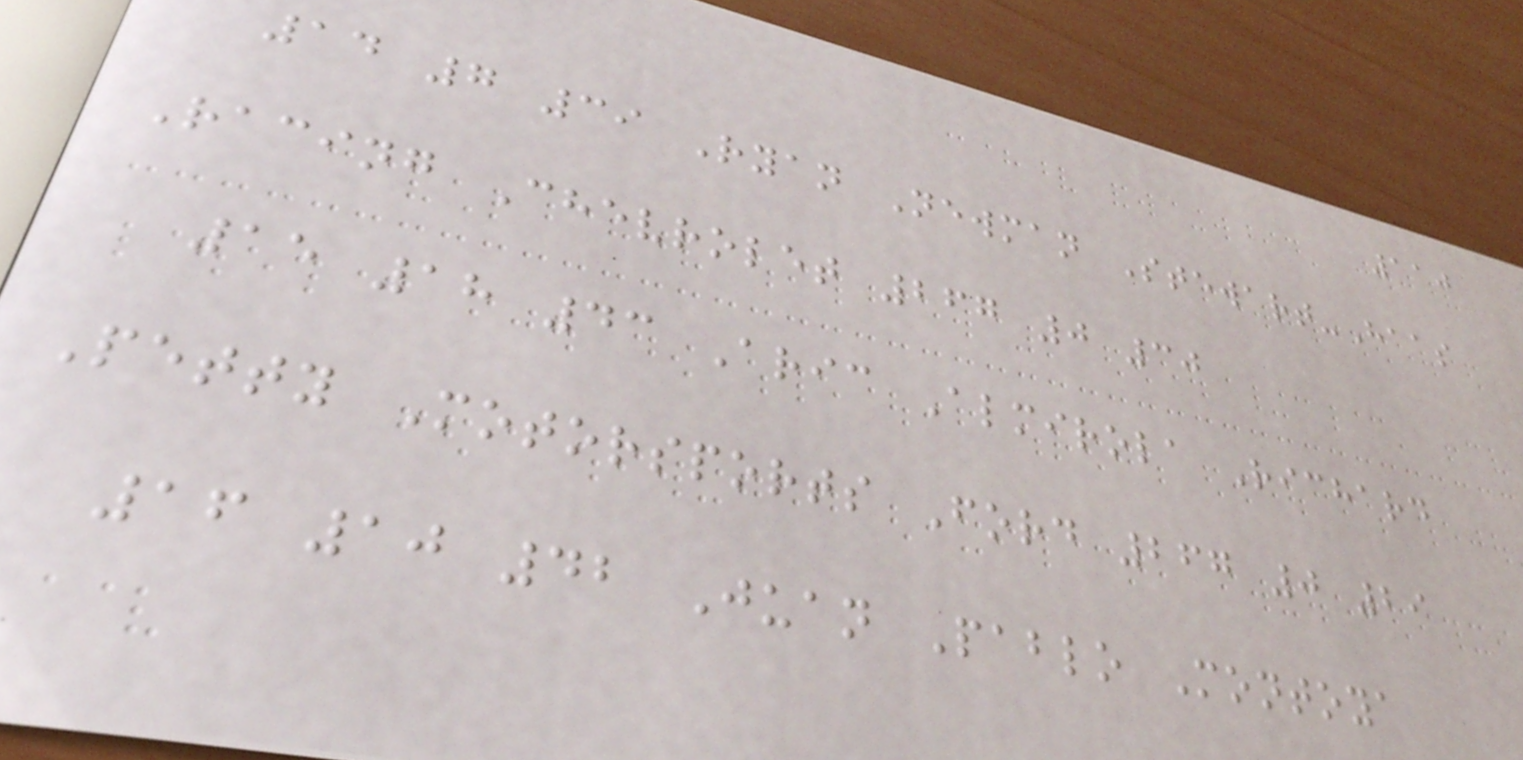110
14 7 39 Ryan Newman Stewart-Haas
Racing Chevrolet 267 0 30
15 18 43 Aric Almirola Richard
Petty Motorsports Ford 267 0 29
16 10 42 Juan Pablo Montoya
